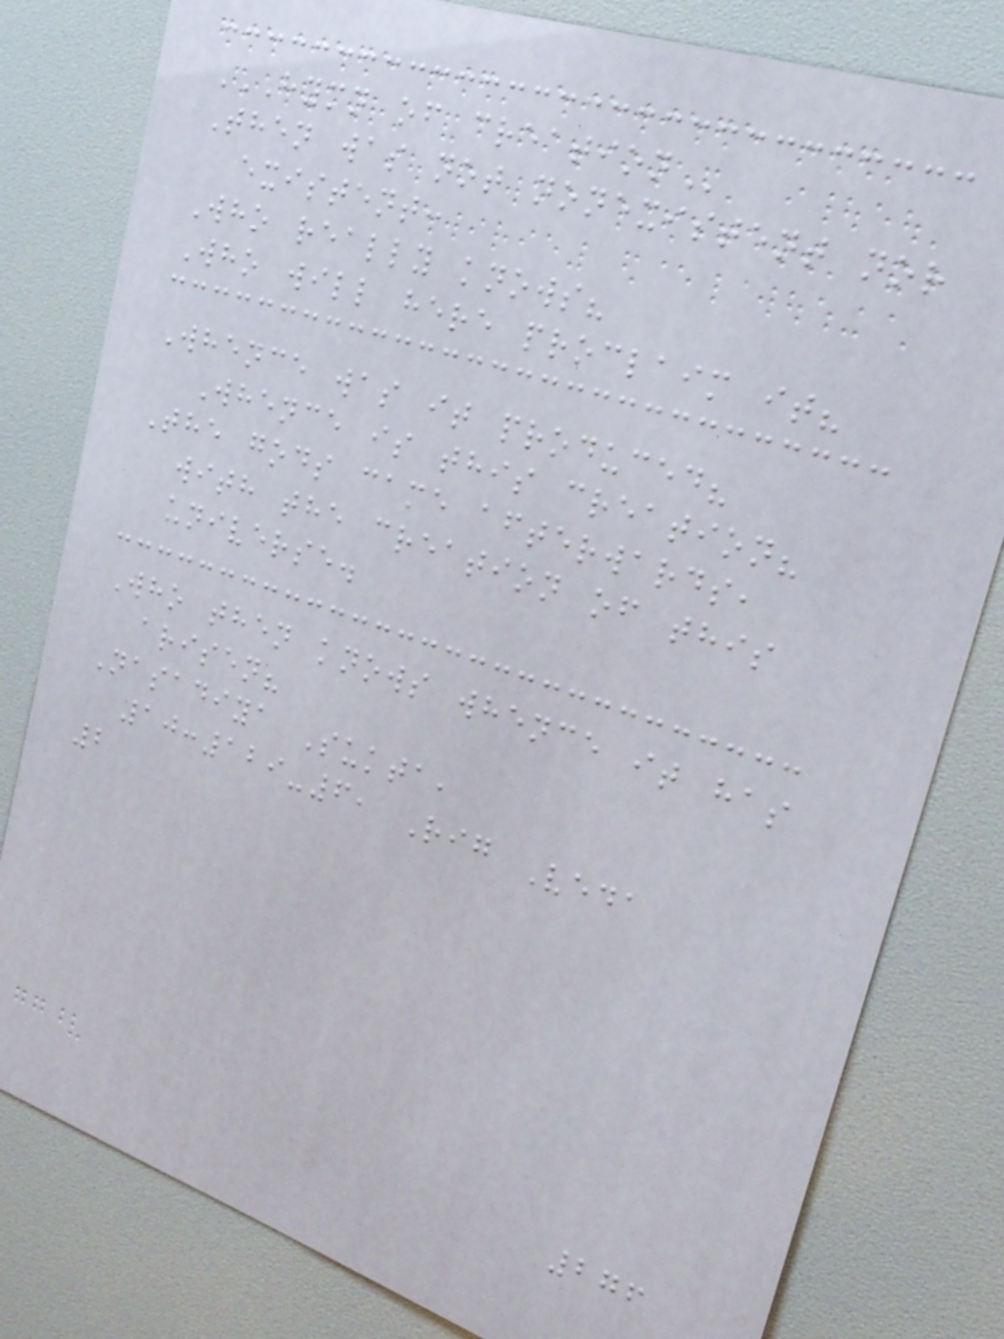HYMN OF CREATION
Then was not nonexistent nor
existent:
Who really knows?
Who will here proclaim it?
Whence was it produced?
Whence is this creation?
The gods came afterwards,
with the creation of this
universe.
Who then knows whence it has
arisen?
Nasadiya Sukta,
10:129-6, Rig Veda
2
276
